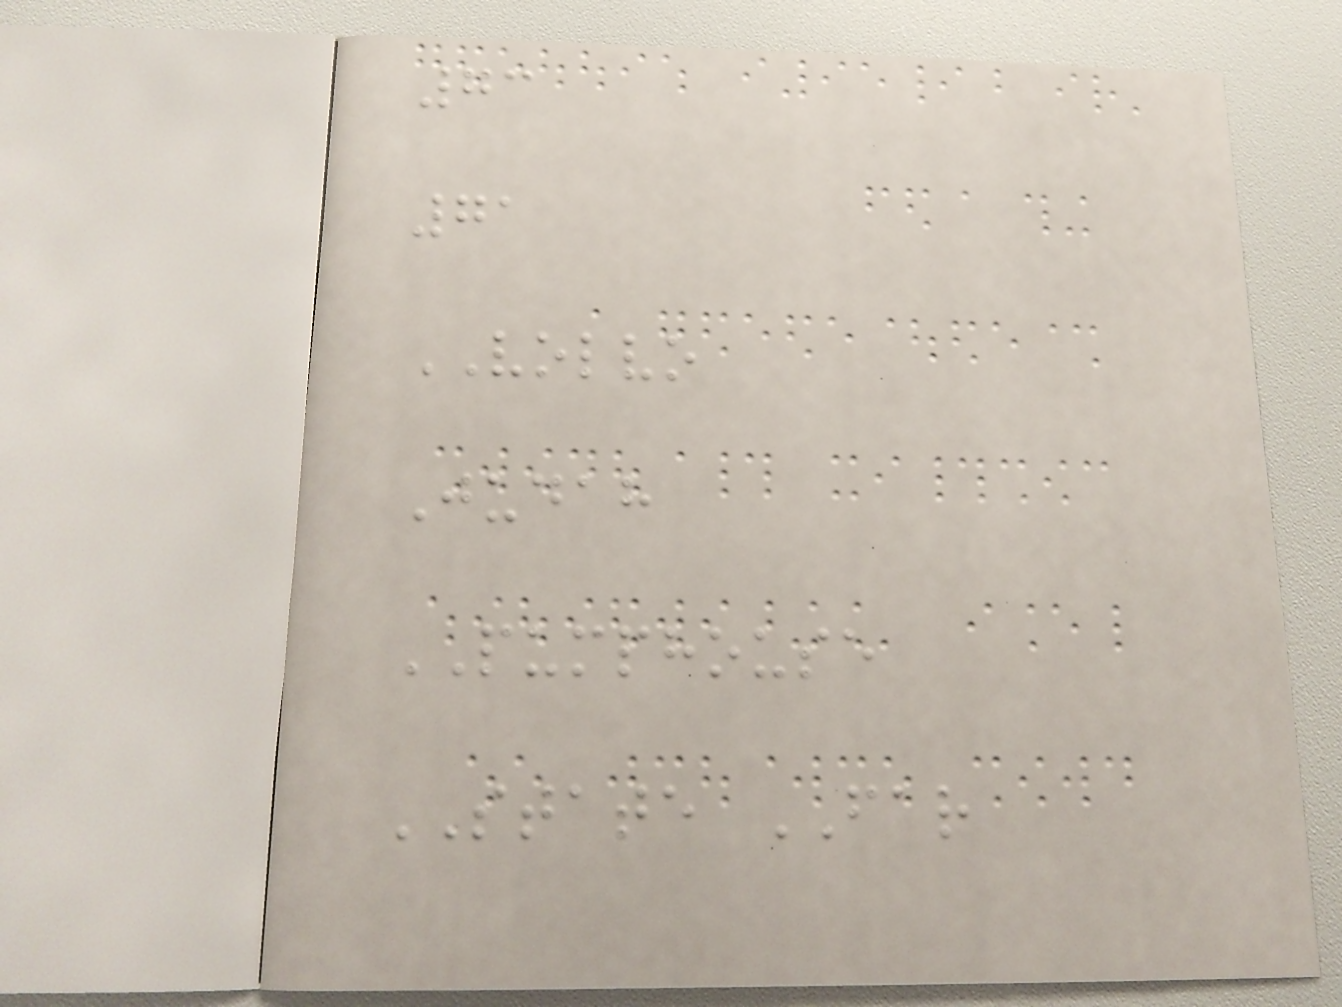73
71
VOLVO
Judah
PUMPHOUSE
STATE FAR
